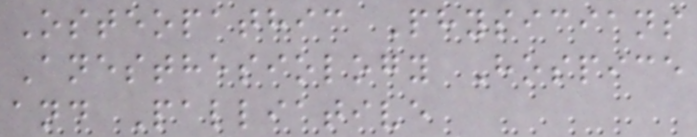Osteopathic Physicians
Anesthesiology Hospice
and Palliative
